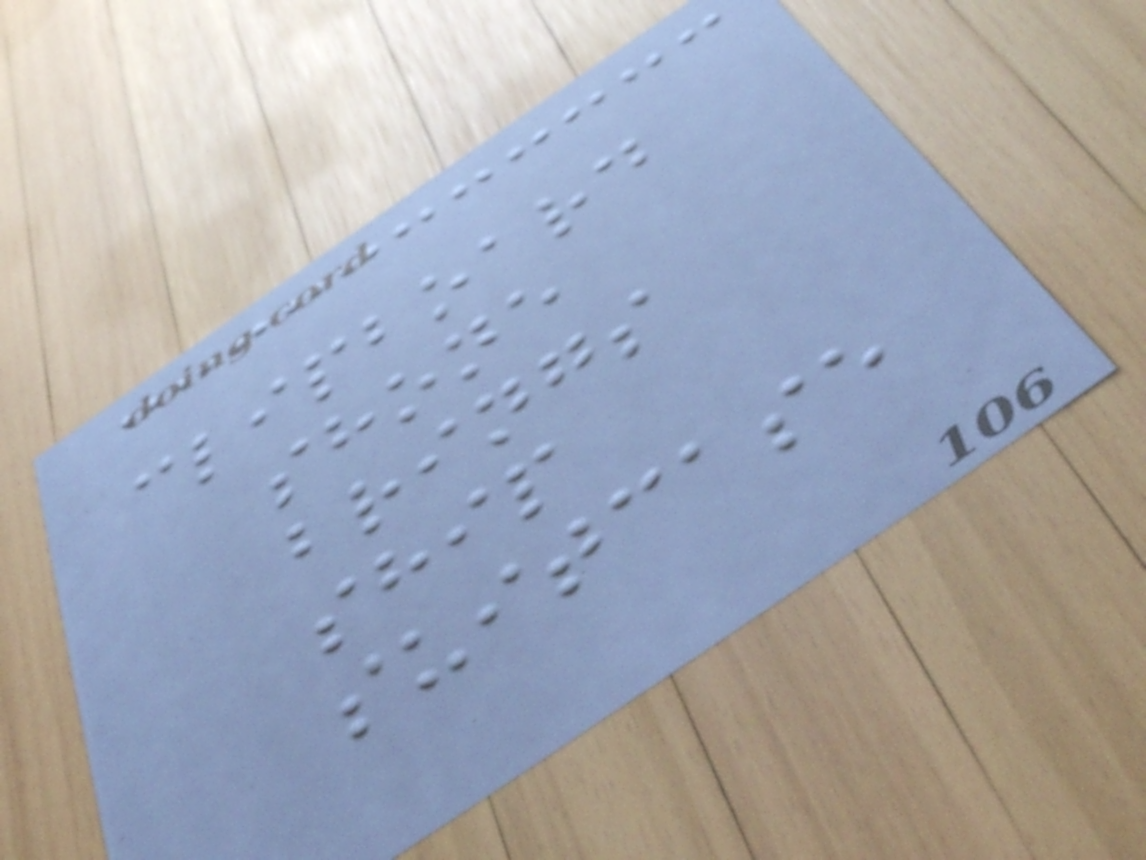clipboard
shone
brings
ship
suitcase
